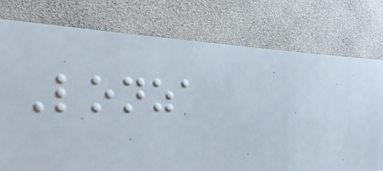Lonza
